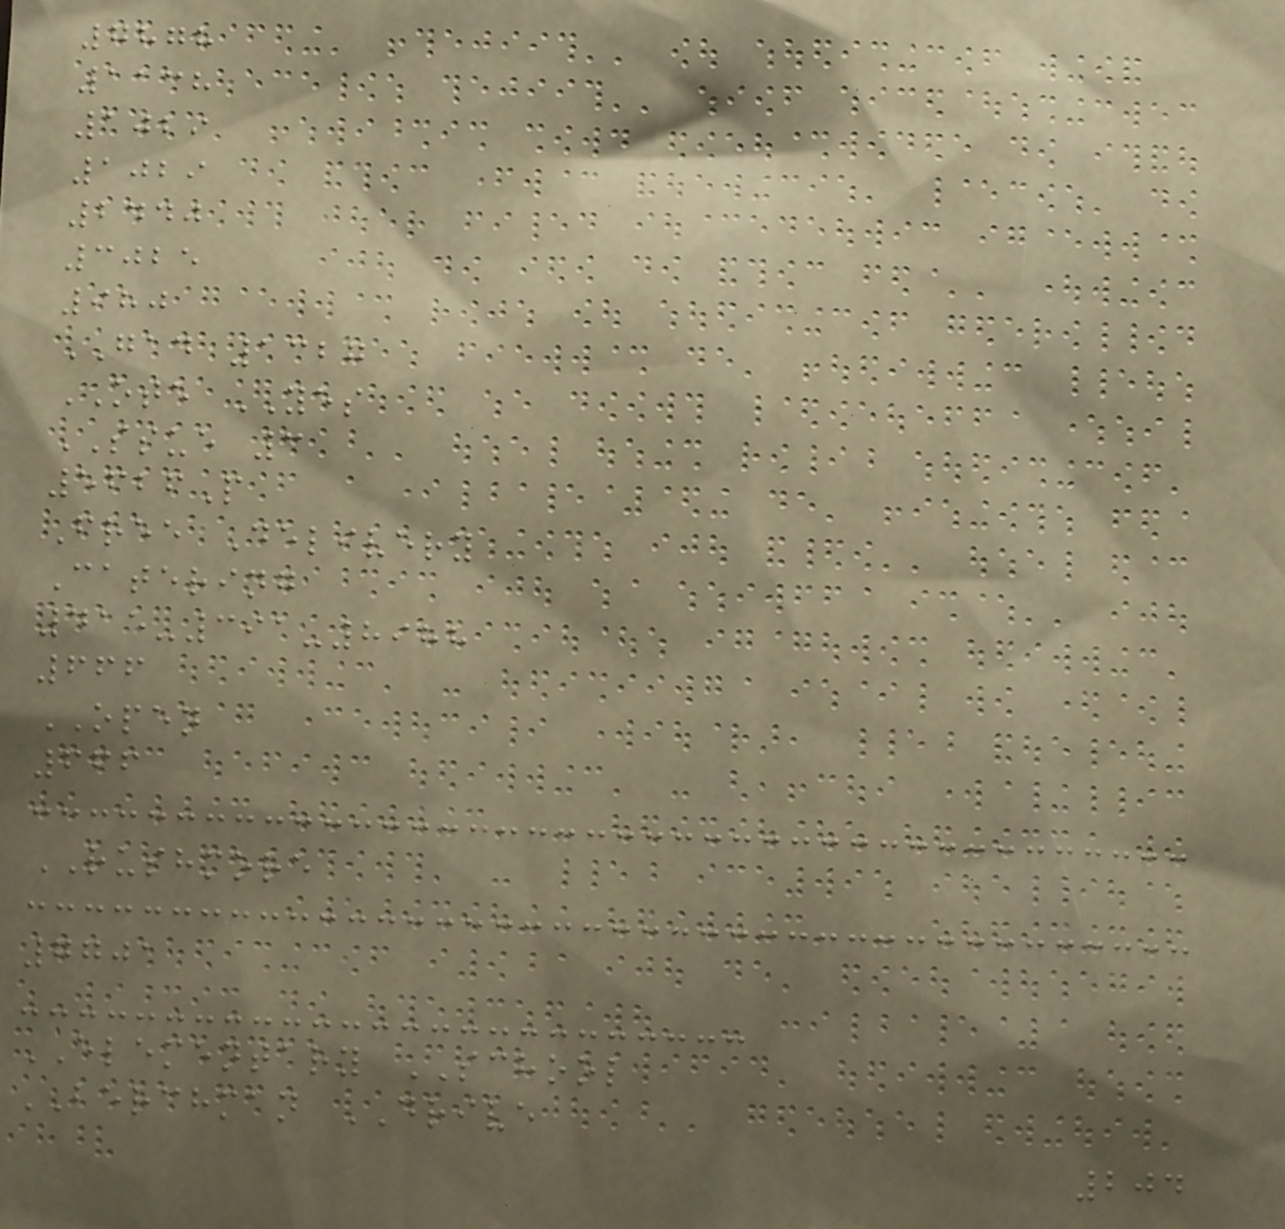7878
1138
1029
1029
2440
3025
980
GAD 1327
OTE YES
SSUE 3
5626P
Free Delivery
Catering
415-391-8988
666
OPEN
666
RUSHMORE
7701
ELEMENTARY SCHOOL
BERCHMAN DRIVE
204
